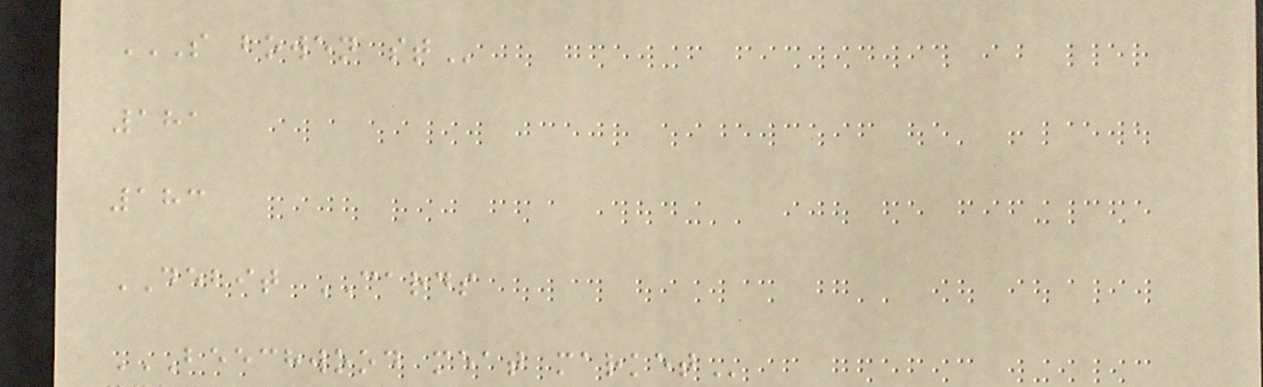S BOWEN ST
181
183
DEBIT CARDS
BEECHWOOD MEAT MARKET
